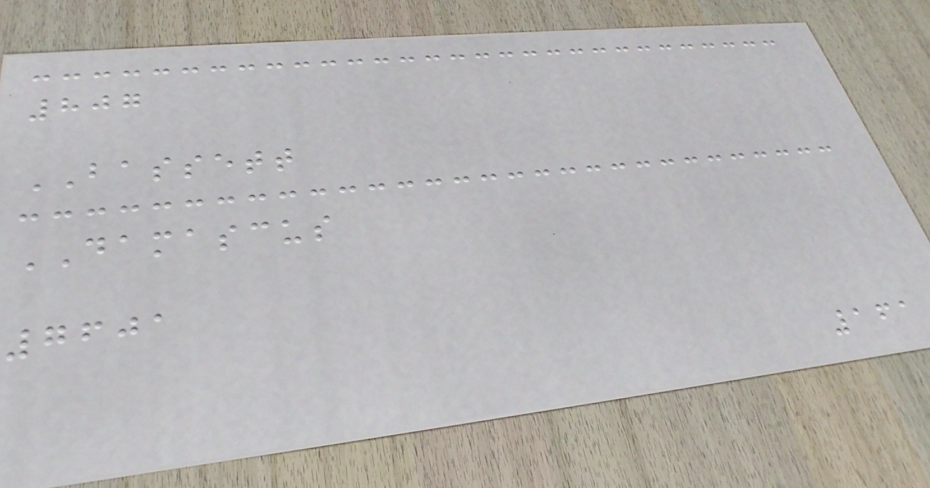807
BASSETT
DAMASCUS
7601
161
